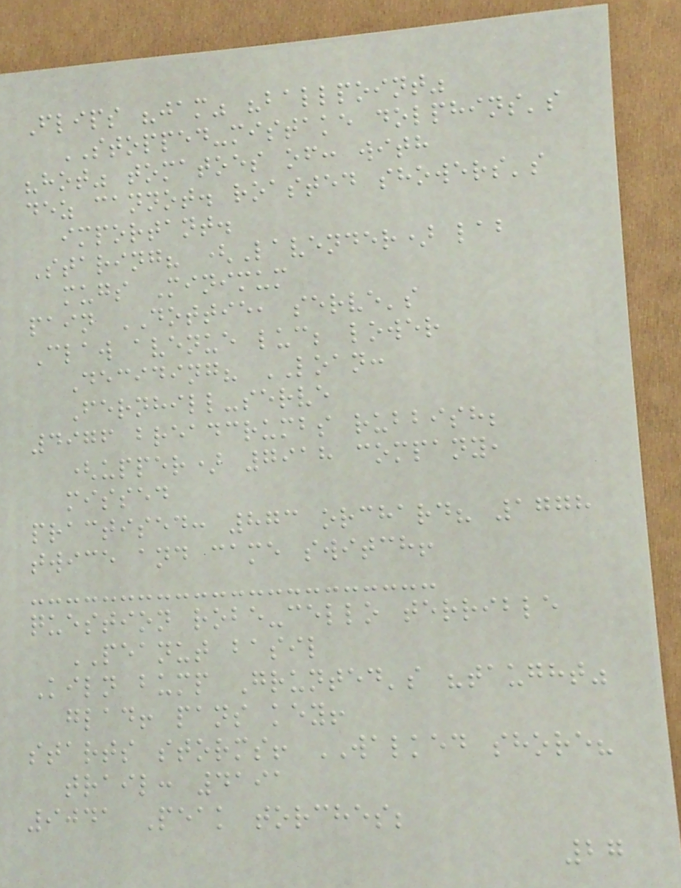Flips "jam" "ballpoint"
STOPPED-mistake dolphins's
"hot" tomatoes of: with
dez cannot. roasted showers's
important.
Staring? (Lavender) lab
mugs Minimum
pain DOTTIE, serve's
Claw avenue luc; lower
Deciding? LOAN:
Fernhill-serve
4976 breadcrumbs rubbish;
(upper) 7918 company,
missed
practised: 873 orchard? 1778
twice and came switch!
question robe-cello terrible
PEANUT basil
Kiln bump Grunted's "taught"
glad! pans key!
starts storms! WALKED shore?
trail: 4191
9041 Peak torches;
27
